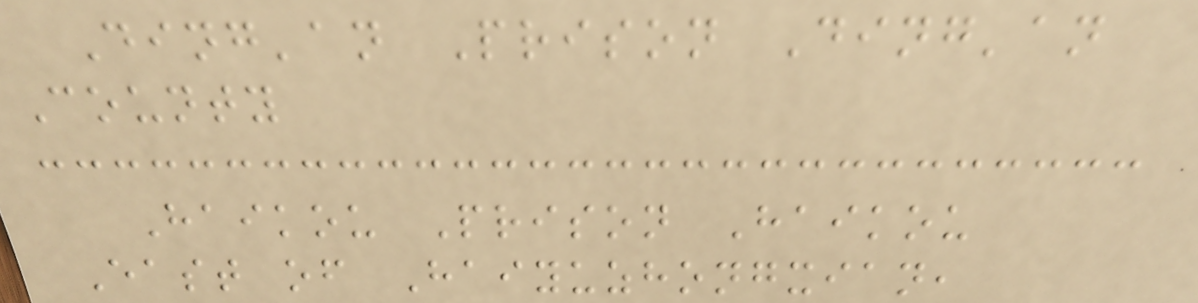Ding'an Prison Ding'an
County
Haikou Prison Haikou
East of Haiyuzhongxian,
